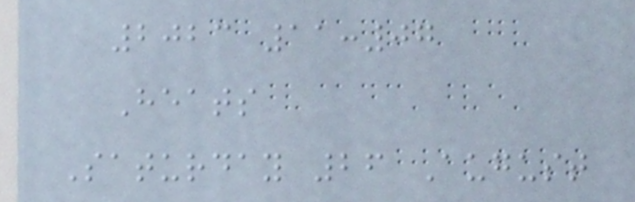2023 11:07
Heats
Saturday 26 August
